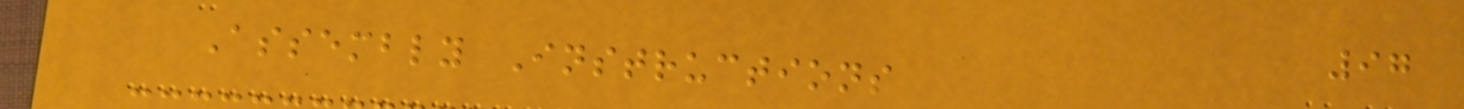97
Assembly Instructions
